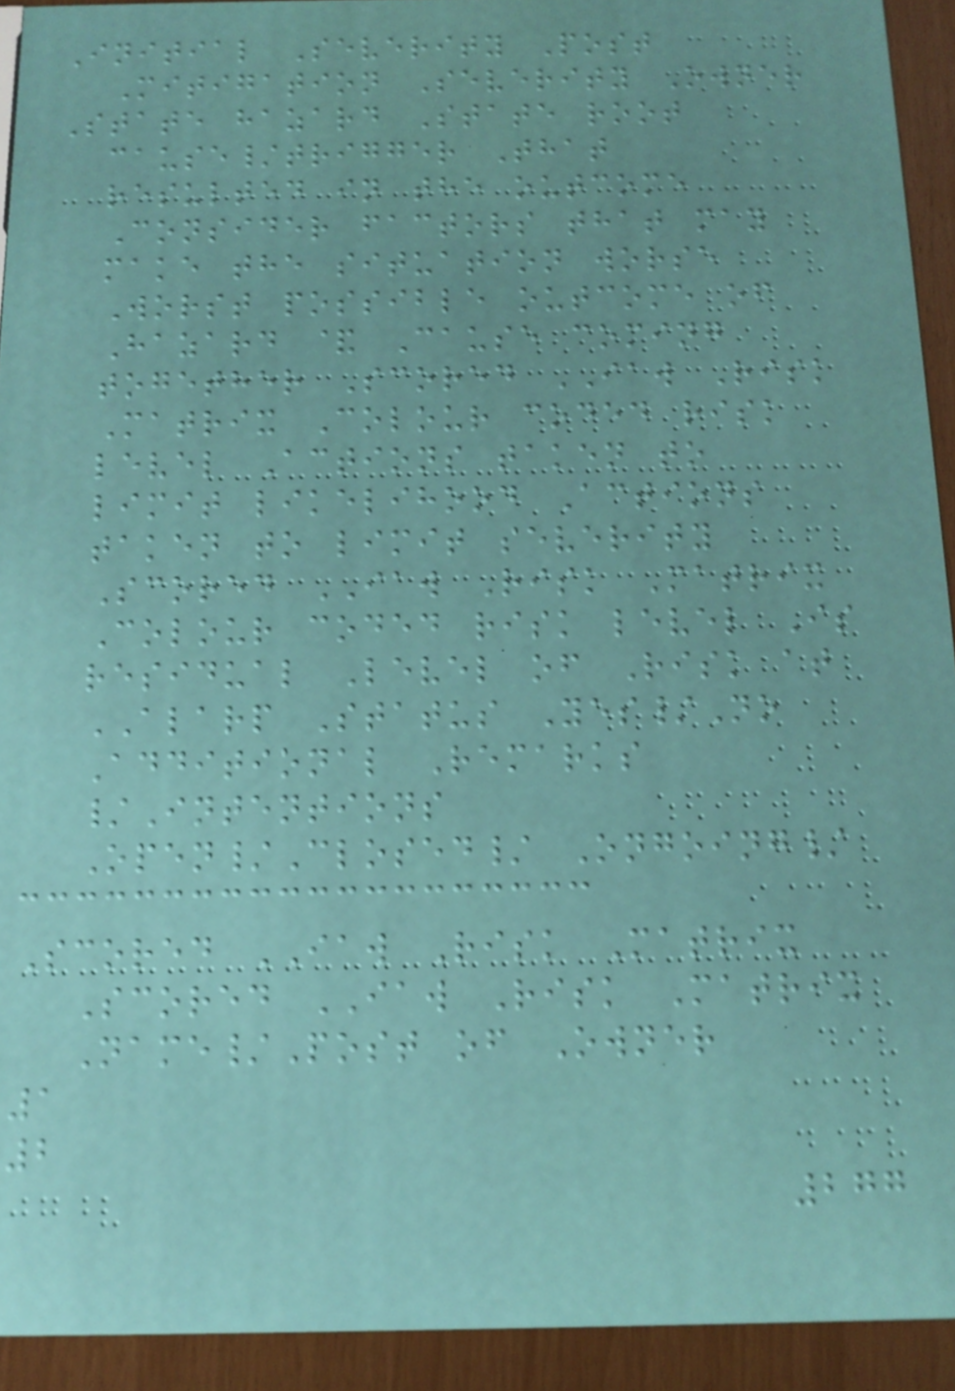Initial Severity Post
Mitigation Severity Owner
State hazard State root
cause/trigger That
resulted in the outcome
Consider factors that may
make the situation worse
Worst possible outcome of
Hazard & Cause coming
together Scored IAW Risk
Matrix Colour coded risk
level Actions taken to
limit likelihood Actions
taken to limit severity
Scored IAW Risk Matrix
Colour coded risk level Is
residual Level of Risk at
ALARP Status Yes/No
Additional Remarks
/Intentions
Open/Closed/ Ongoing/
Scored IAW Risk Matrix
Scored IAW Risk Matrix
Name/Post of Owner
1
2
277
